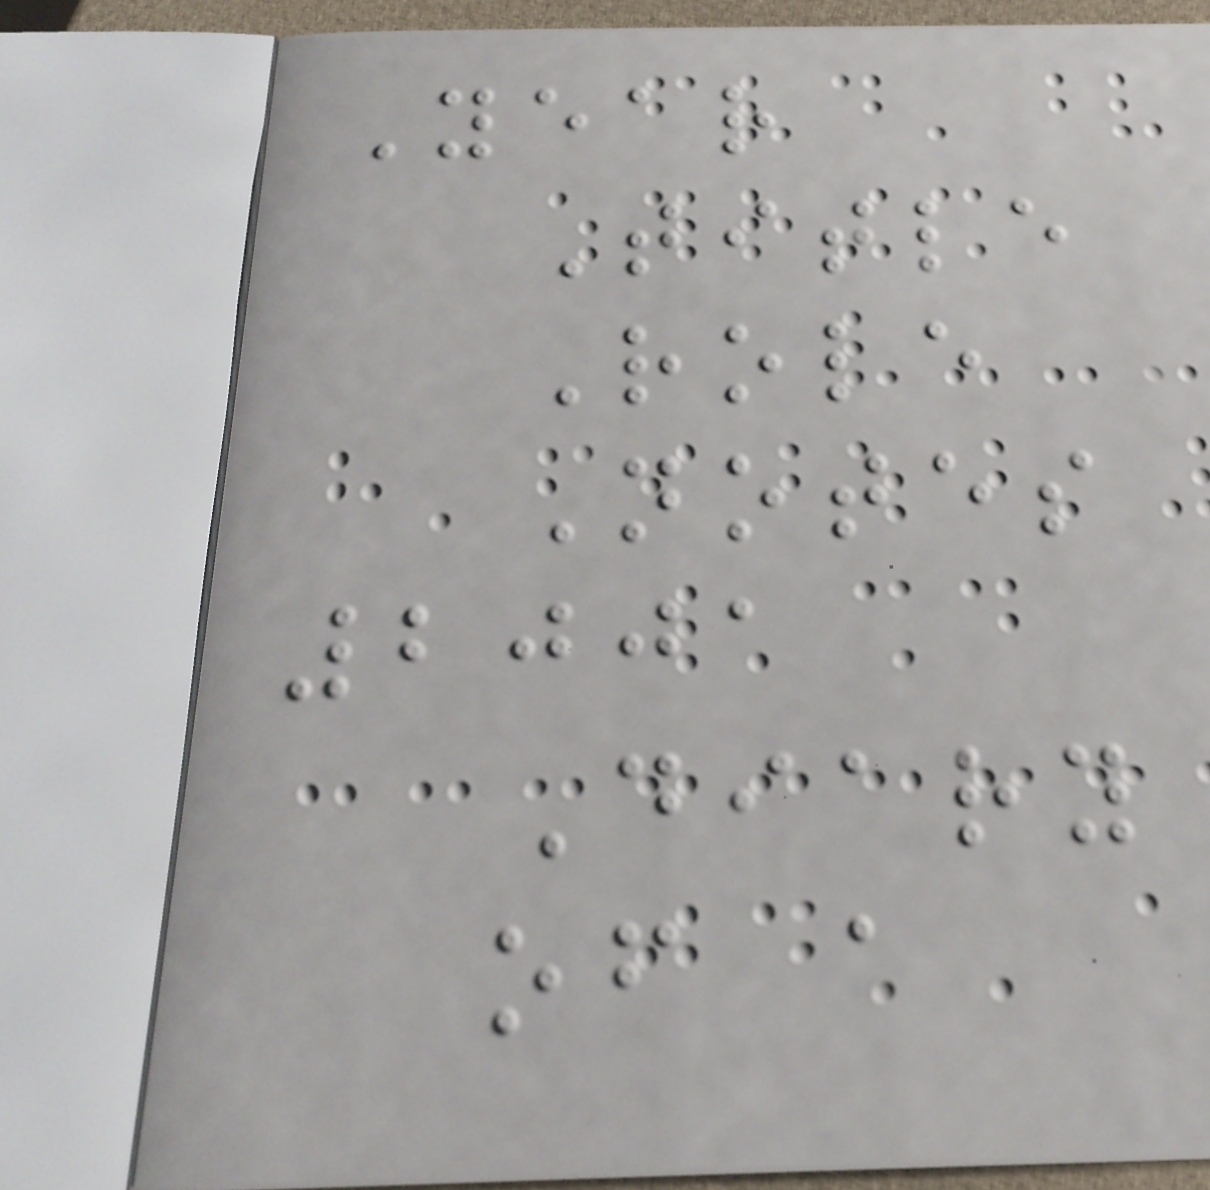Year
Title
Role
Notes
2001
Diary
of a
